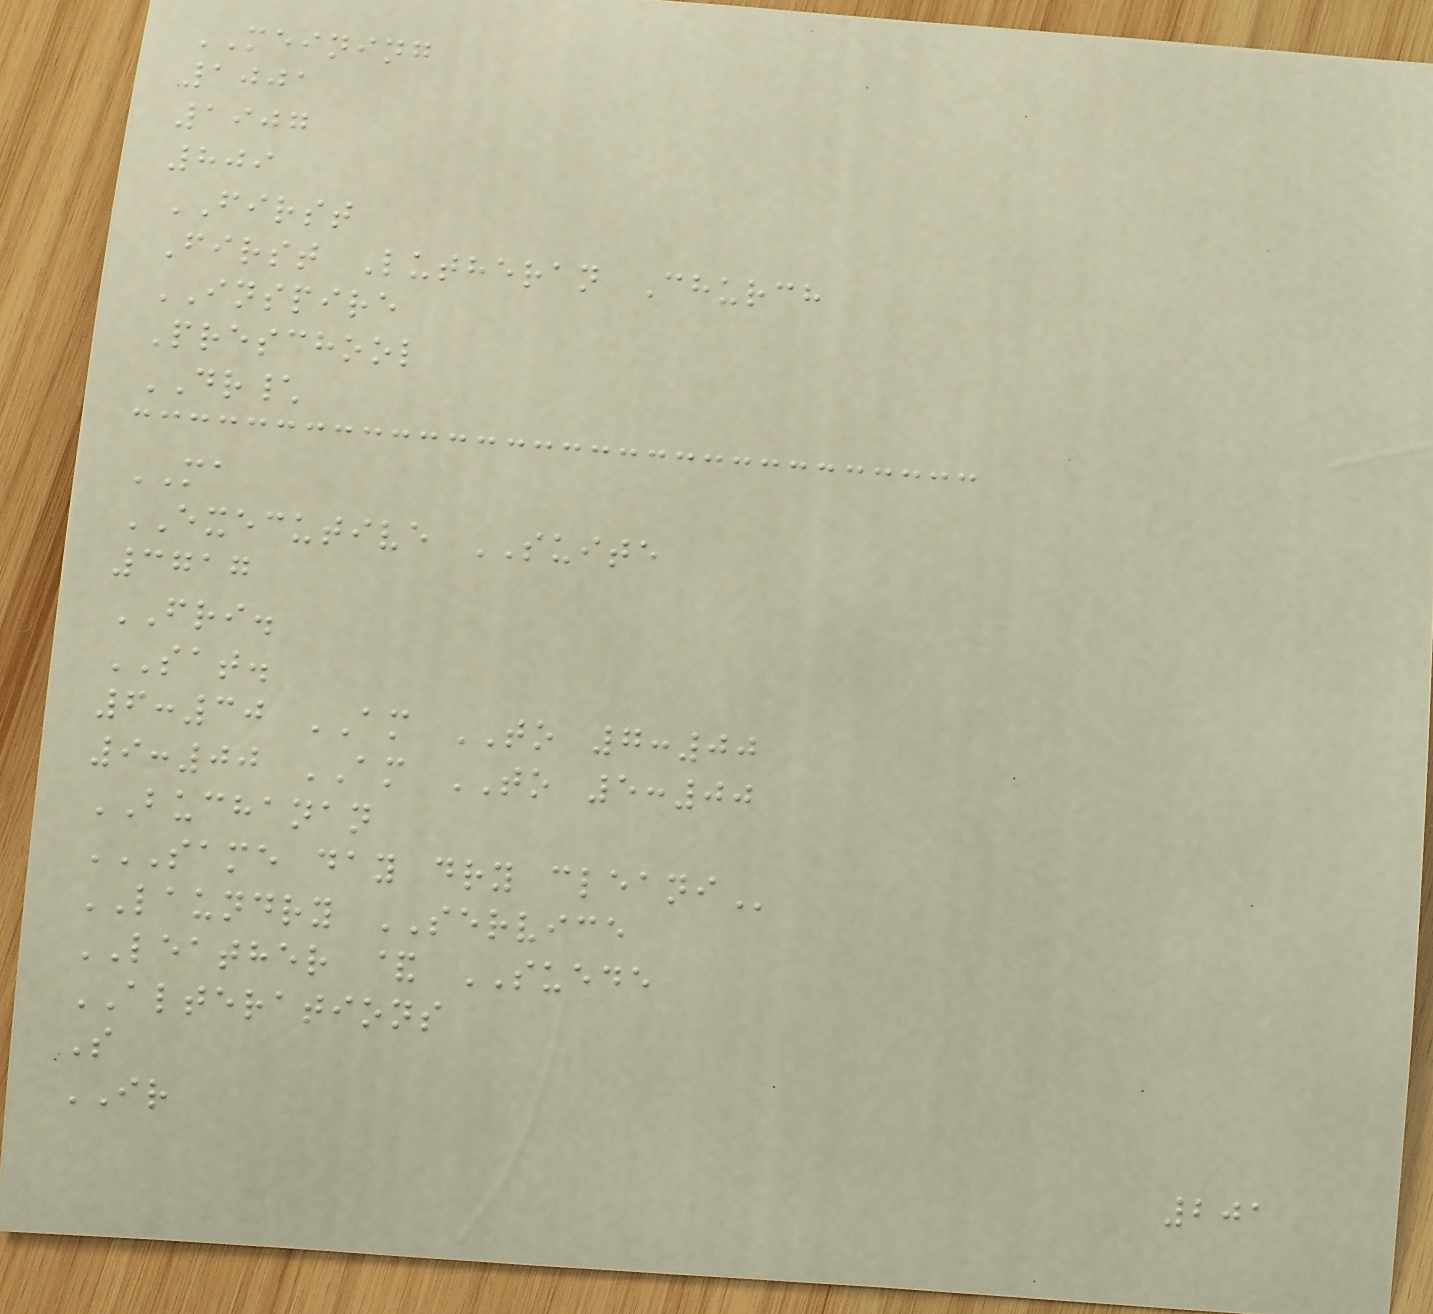MEINING
1001
1907
809
FIRST
First Lutheran Church
INSPIRE
Preschool
DR\
MA
EXECUTIVE SUITE
3717
FRI.
SAT.
6:30 AM TO 7:00
9:00 AM TO 5:00
BUCHANAN
SAME DAY DRY CLEANI
LAUNDRY SERVICE
LEATHER & SUEDE
ALTERATIONS
S
IR
201
